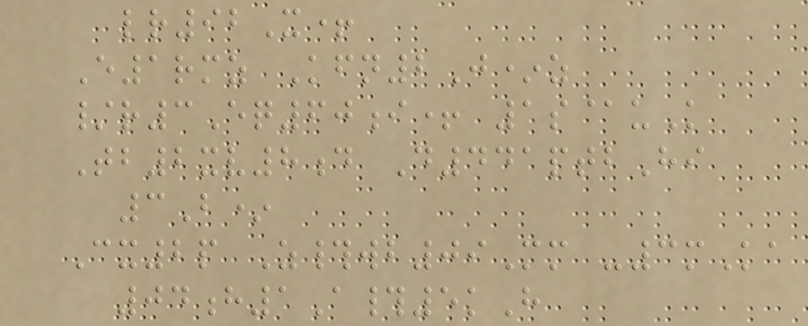lr92X+
E1rmz Kfn2J*z
/r3Eq60i+ 1s@uK
Tb2xv8d D441ptbHi
3B*
Cx2p Z#wb09Mm -3mKa
04h1A#5kH
